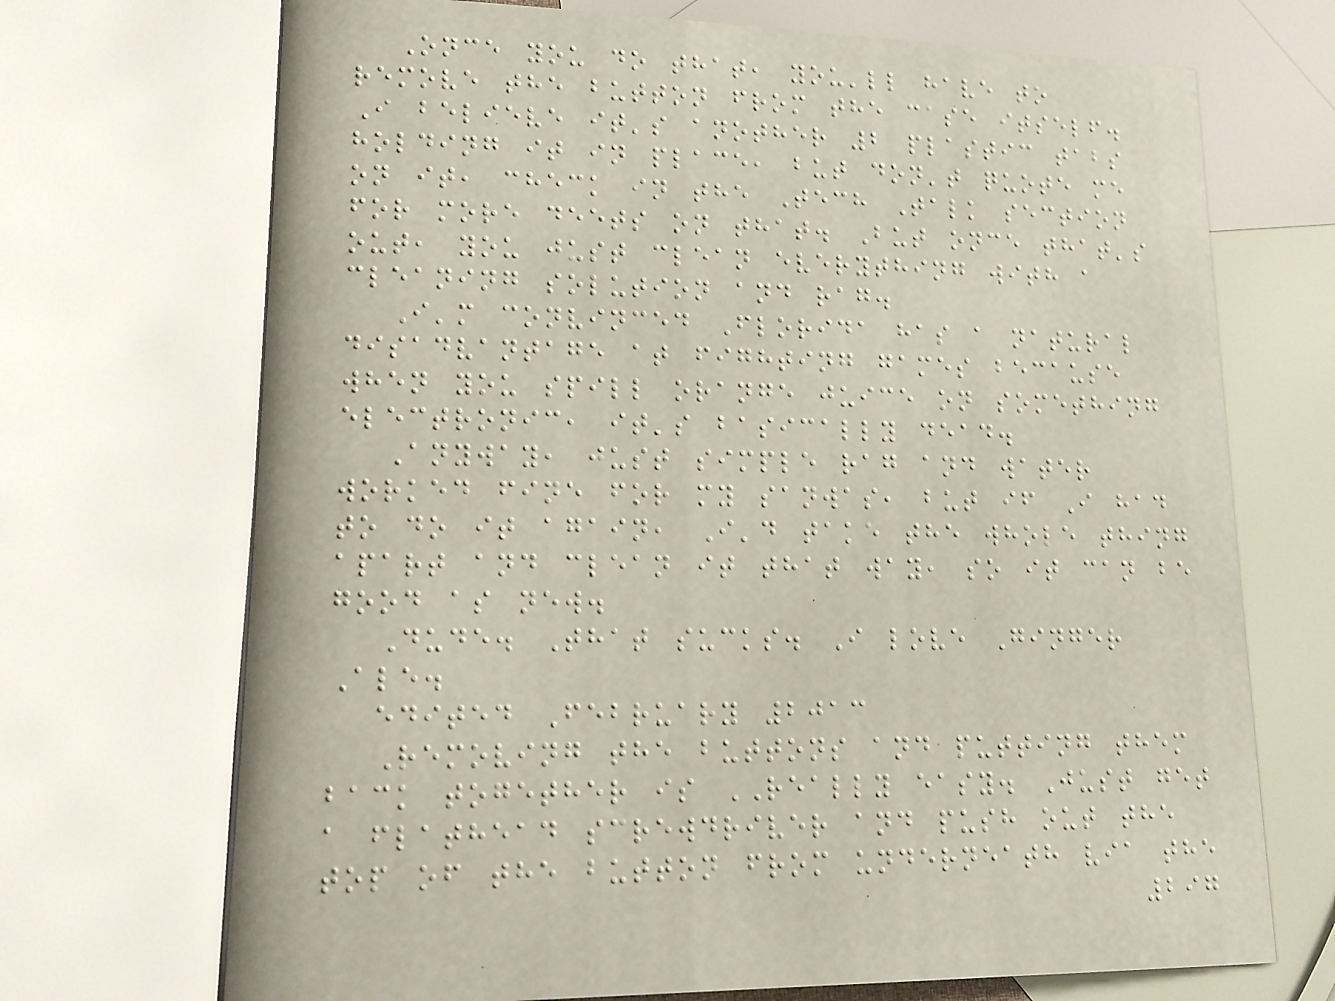Once you do that, you'll have to
remove the button from the case itself.
I believe it's another 2 plastic tabs
holding it in place, but don't quote me
on it, check in the Tech Talk section
for more deets on that. But once that's
out, you just clean everything with a
cleaning solution and rag.
I'm convinced Florida has a natural
disadvantage at fighting games because
when you spill orange juice on something
electronic, it's basically dead.
Anyway, just simple rag and water
worked fine for my sanwas, but if I had
to do it again, I'd take the whole thing
apart and clean it that way, so it can be
good as new.
Dude. That sucks. I love Ginger
Ale.
edited February 2013
Removing the buttons and putting them
back together is REALLY easy. Just get
a flathead screwdriver and push out the
top of the button from underneath via the
297
